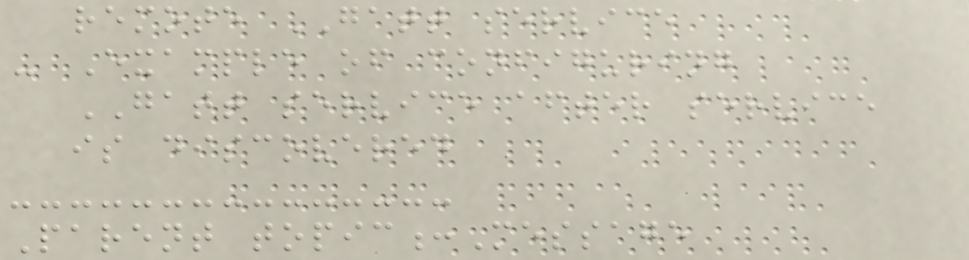remote GATT service
- Example of configuring
GATT service after service
is discovered
Parent topic:Message
